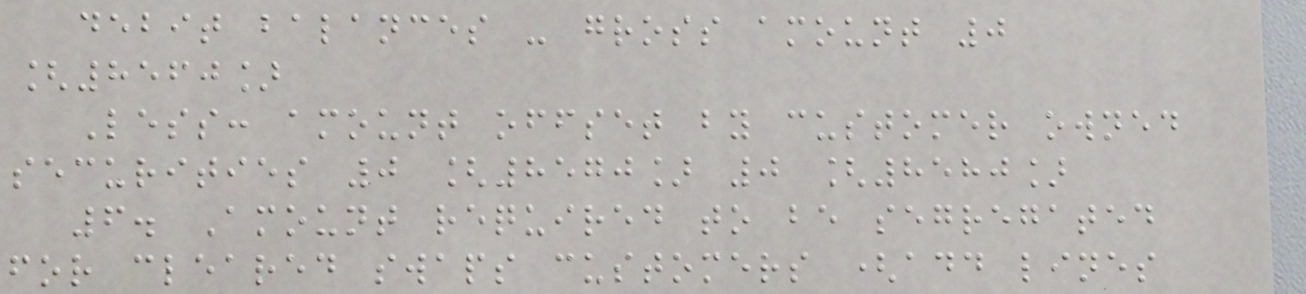debit balances - gross amount 0
[8560]
Less: amount offset by customer owned
securities 0 [8570] 0 [8580]
6. Amount required to be segregated
for cleared swaps customers (add lines
